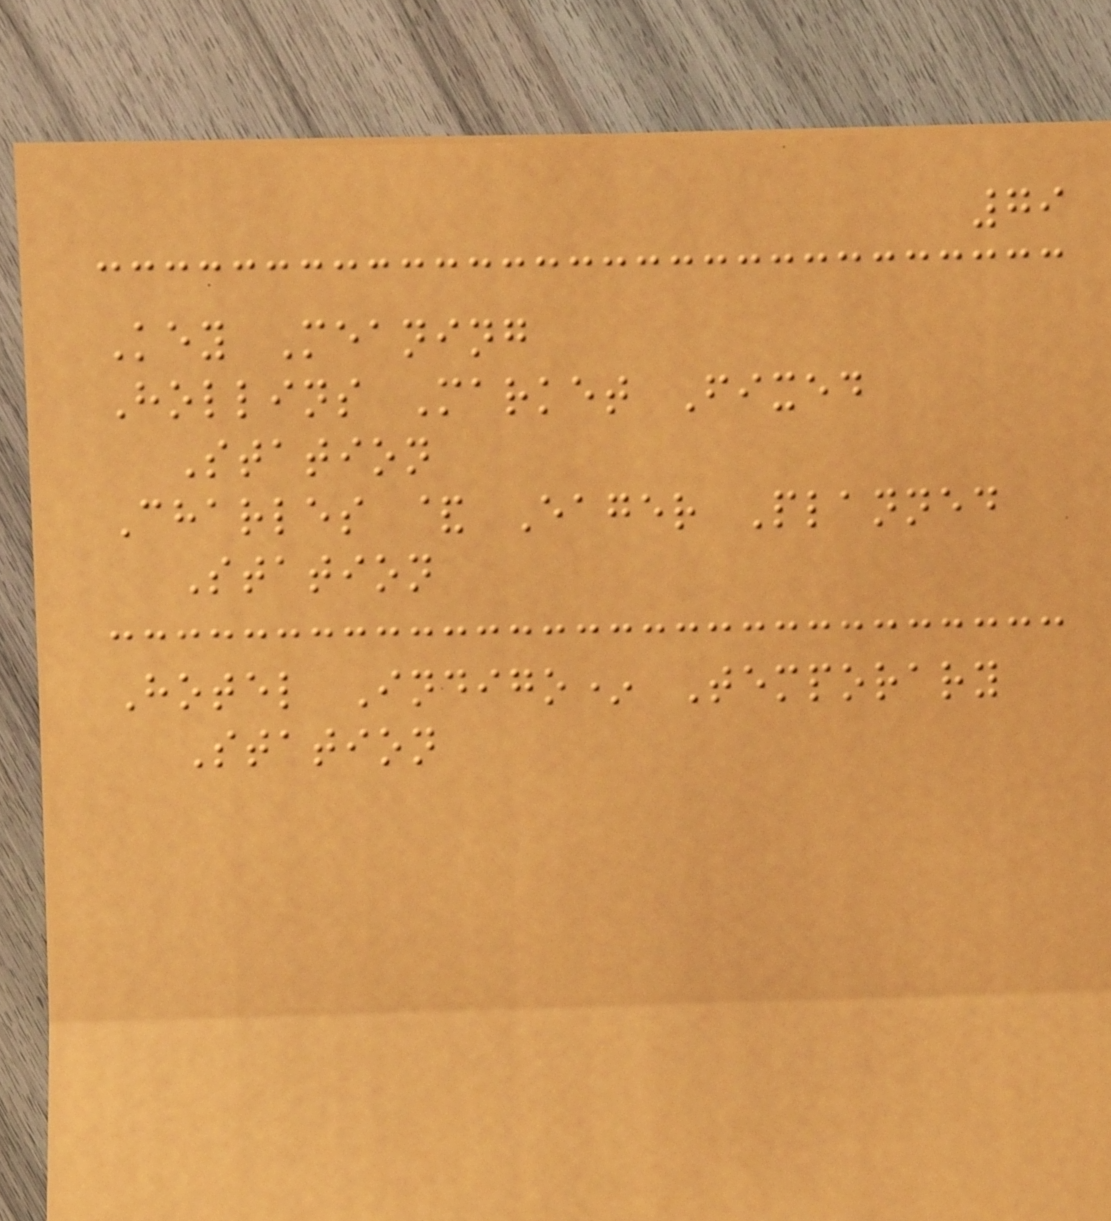79
Key Meaning
Hollins Market Fixed
Station
Charles & Eager Planned
Station
Hotel Indigo* Temporary
Station
